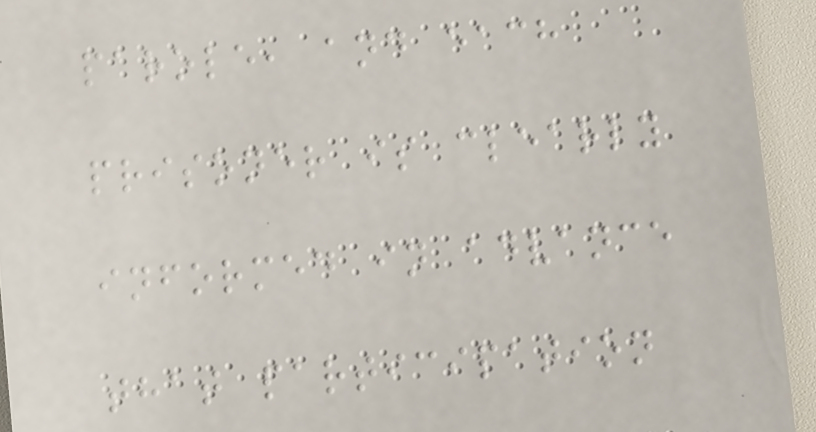parole, and each
prisoner is clearly
informed in advance
that participation
